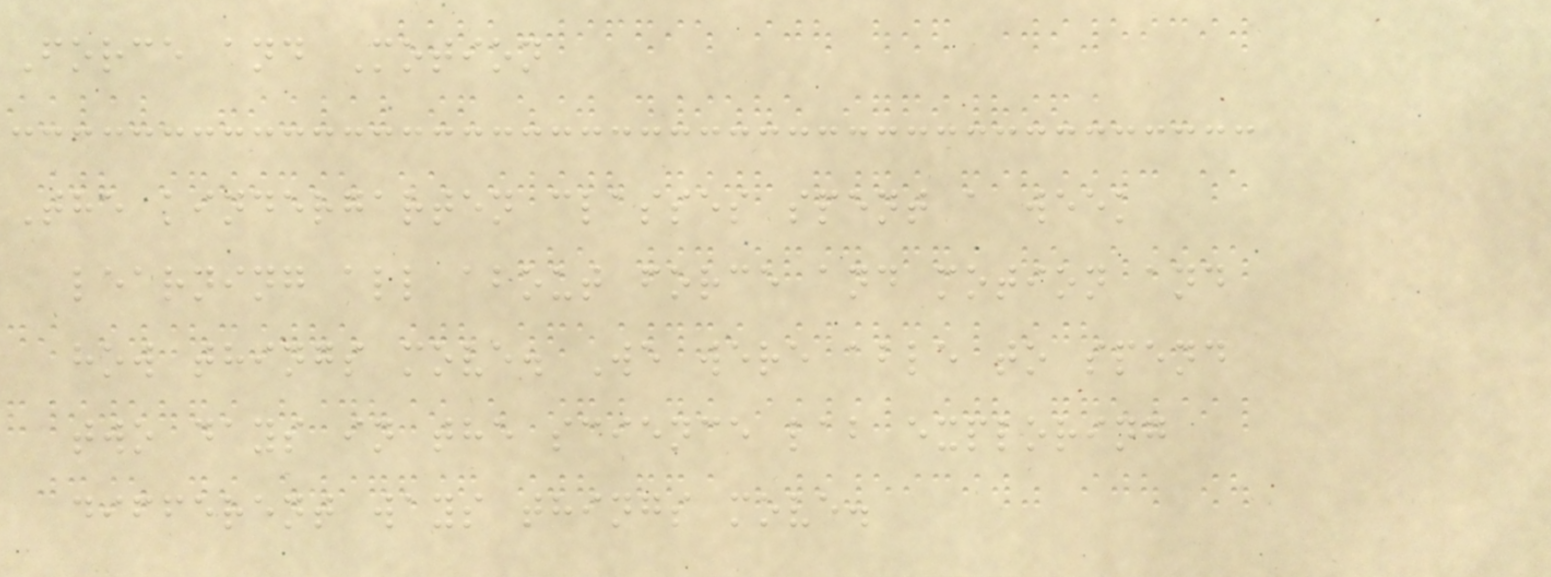Force and Motion
The kindergarten classes spent a week
learning all about force and motion and
how things move. We were able to spend
two days in the science lab exploring
different ways things move.
